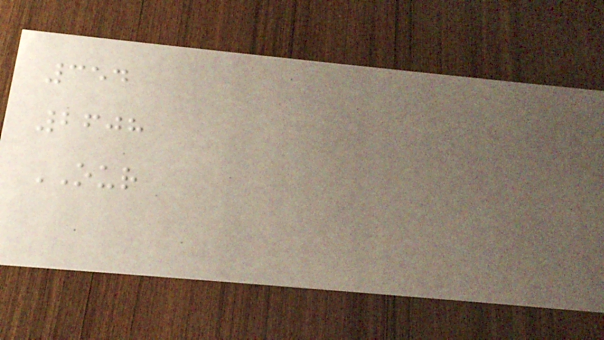354
2608
OUR
